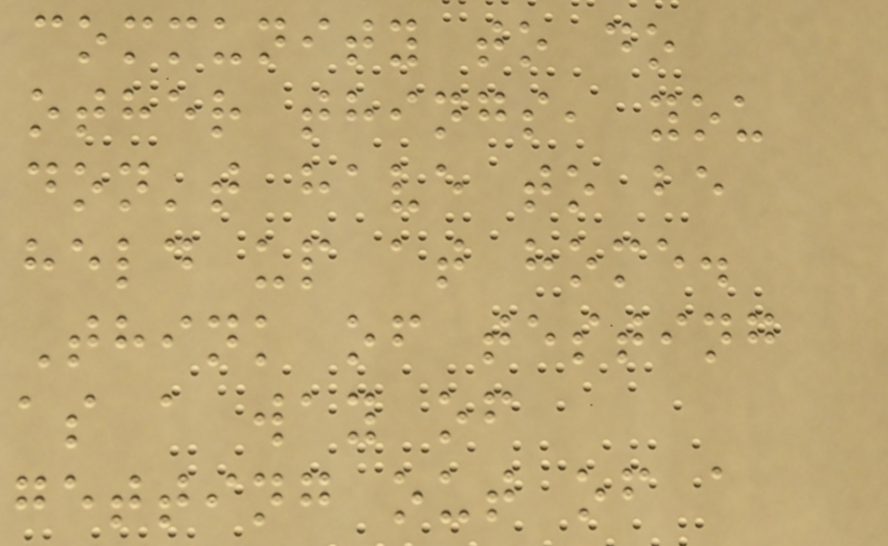community to do
other things, you
don't have to be
held up at home.
Think of testing
as a way of
getting out of a
